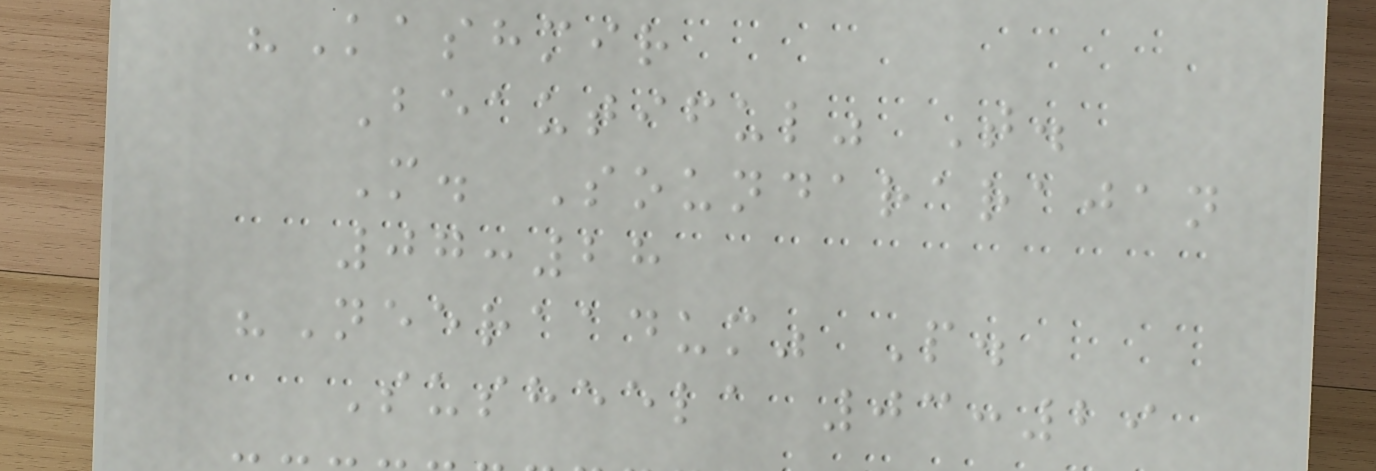"Kashmir
Beautiful" T.
M. Soundararajan
07:28
"Neeraadum" P.
Susheela 03:29
